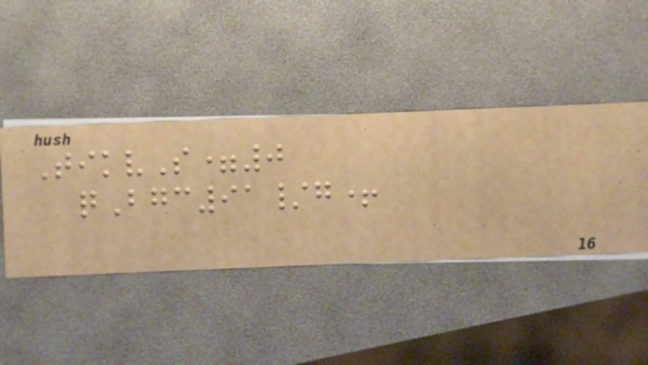TikvS=0
qBgc91/g+
